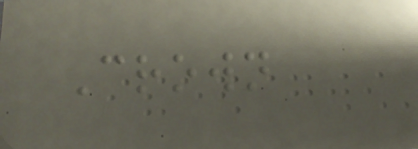Crown
